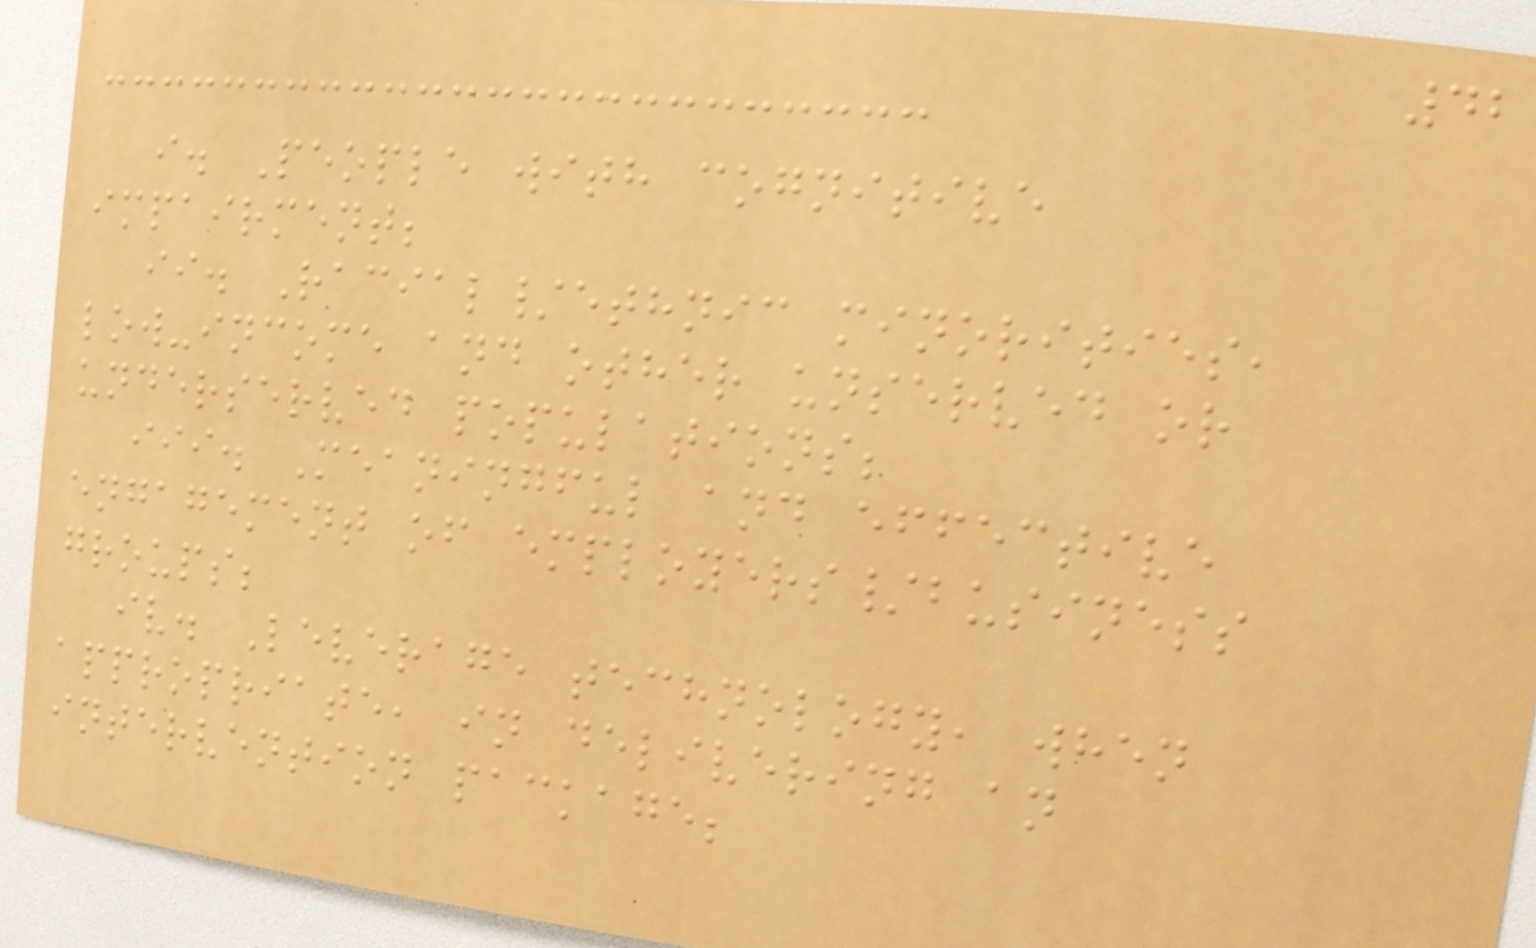42
i. People with cognitive
impairment;
ii. Racial/ethnic minorities,
low-income and other unserved or
underserved populations;
iii. Meaningful and effective
engagement of employers/business
groups;
iv. Leverage technology, when
appropriate, in delivering an
intervention package;
